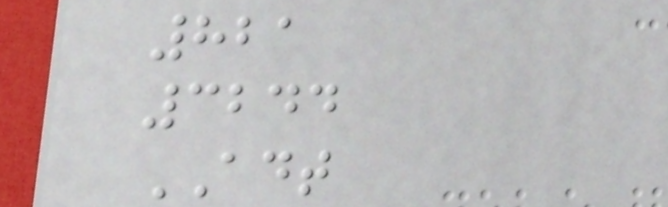821
3244
ADT
